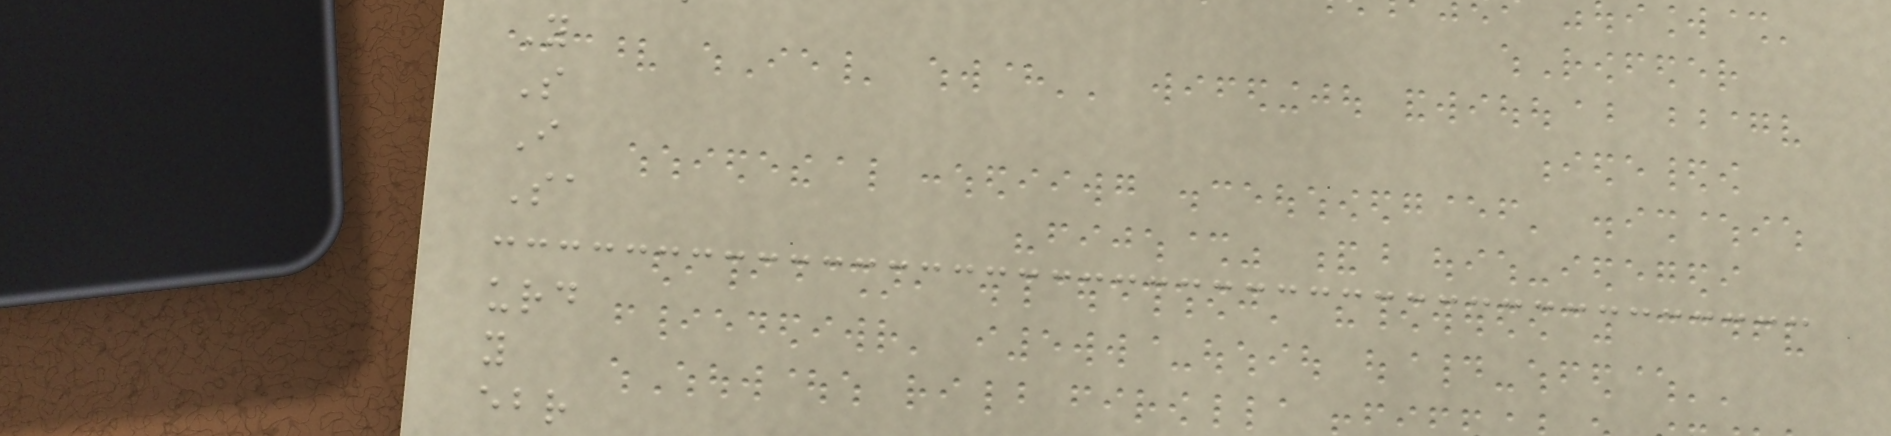Y
S
I
Sa
urd
y
ebr
